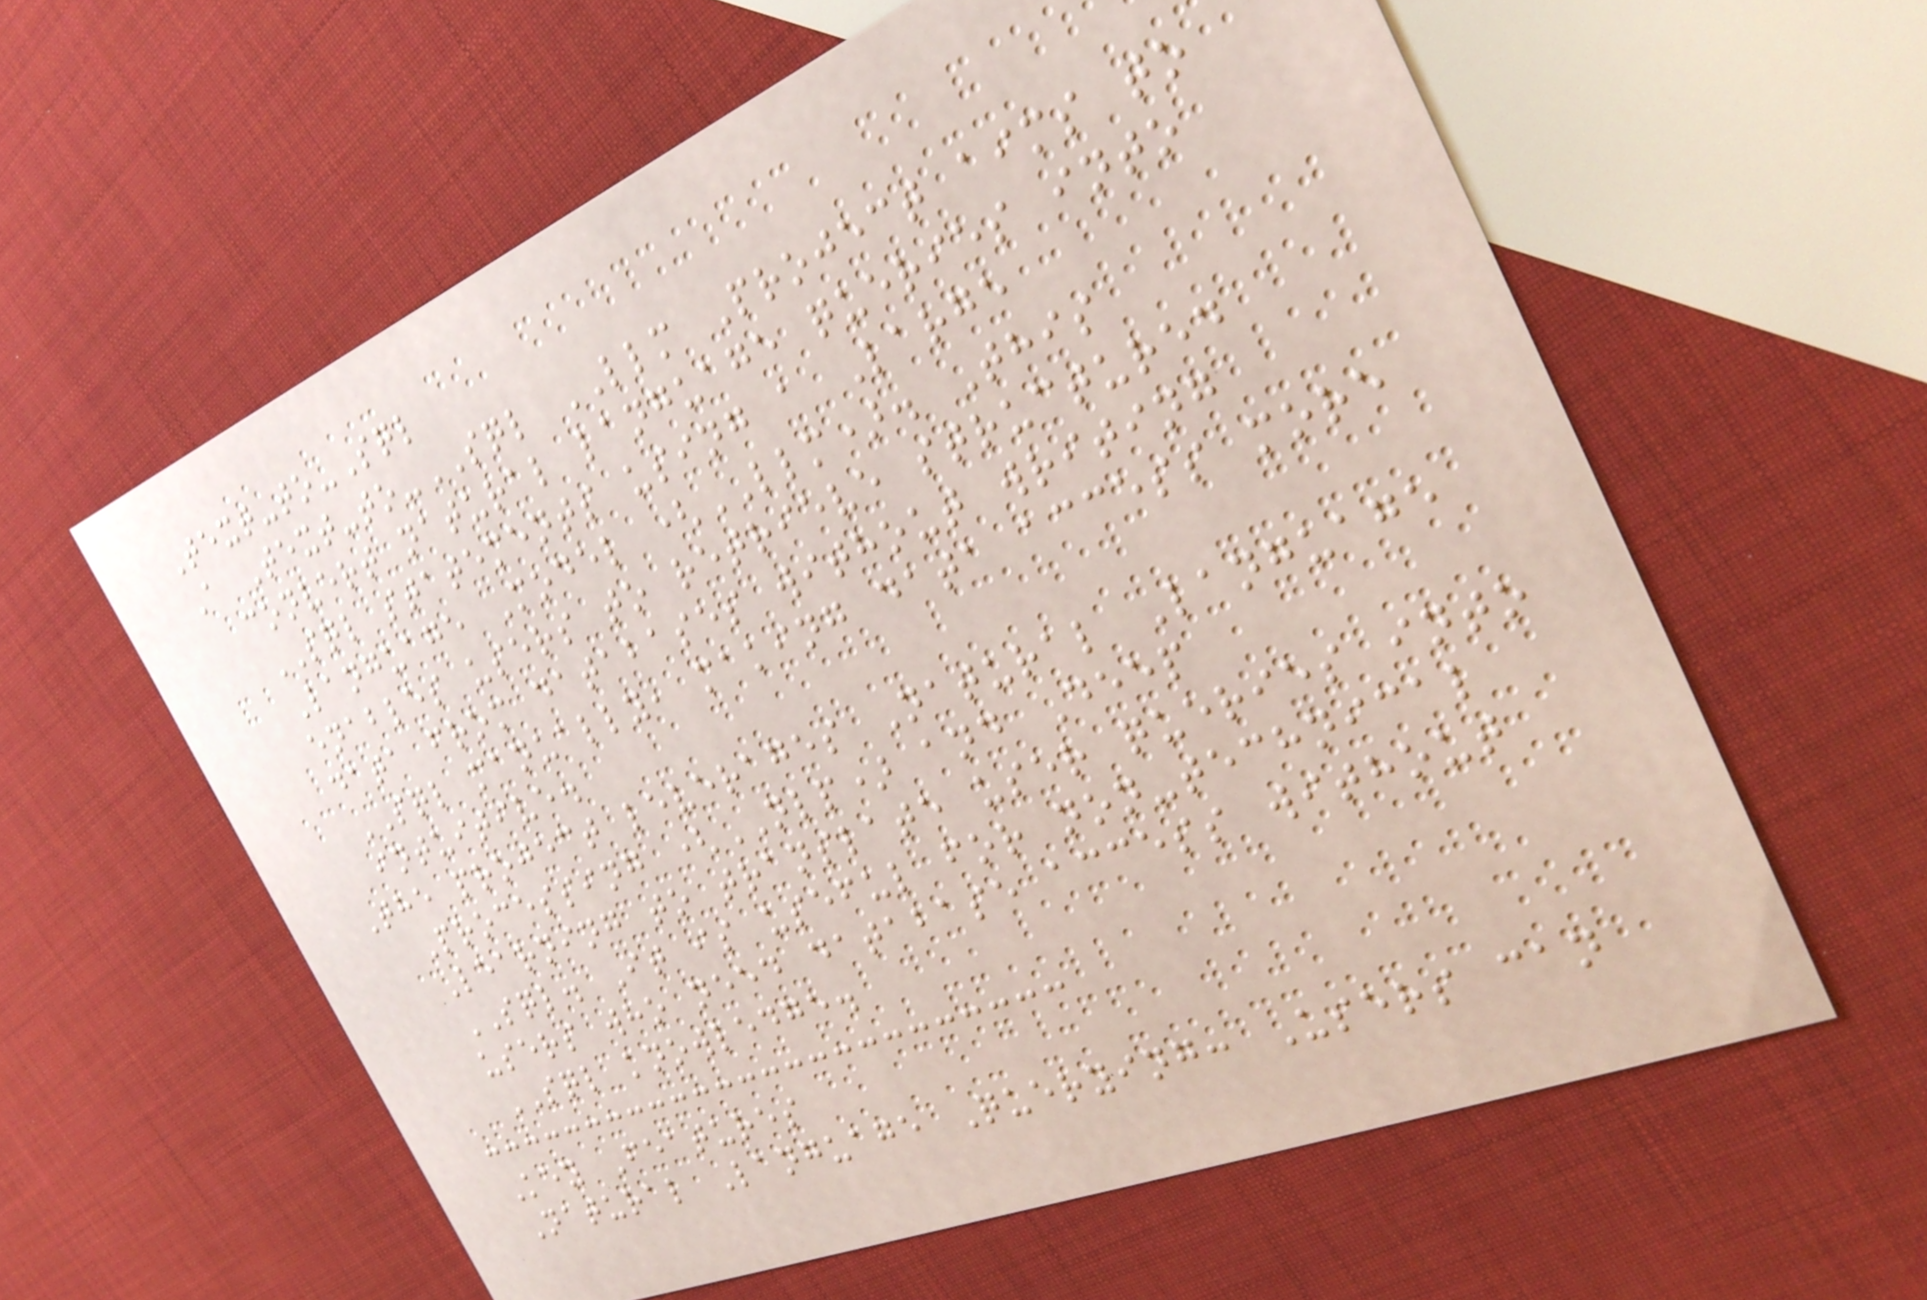Text-to-Sql
A Text-to-SQL LLM Project aims to
convert natural language queries into
SQL statements using a Large
Language Model (LLM). This
enables users to retrieve structured
data from databases without writing
SQL manually, making data access more
intuitive.
The project leverages Natural Language
Processing (NLP) and Deep
Learning to translate user queries into
SQL. It is useful for non-technical
users who need database access without
SQL knowledge.
Key Features
Natural Language Querying: Users can
